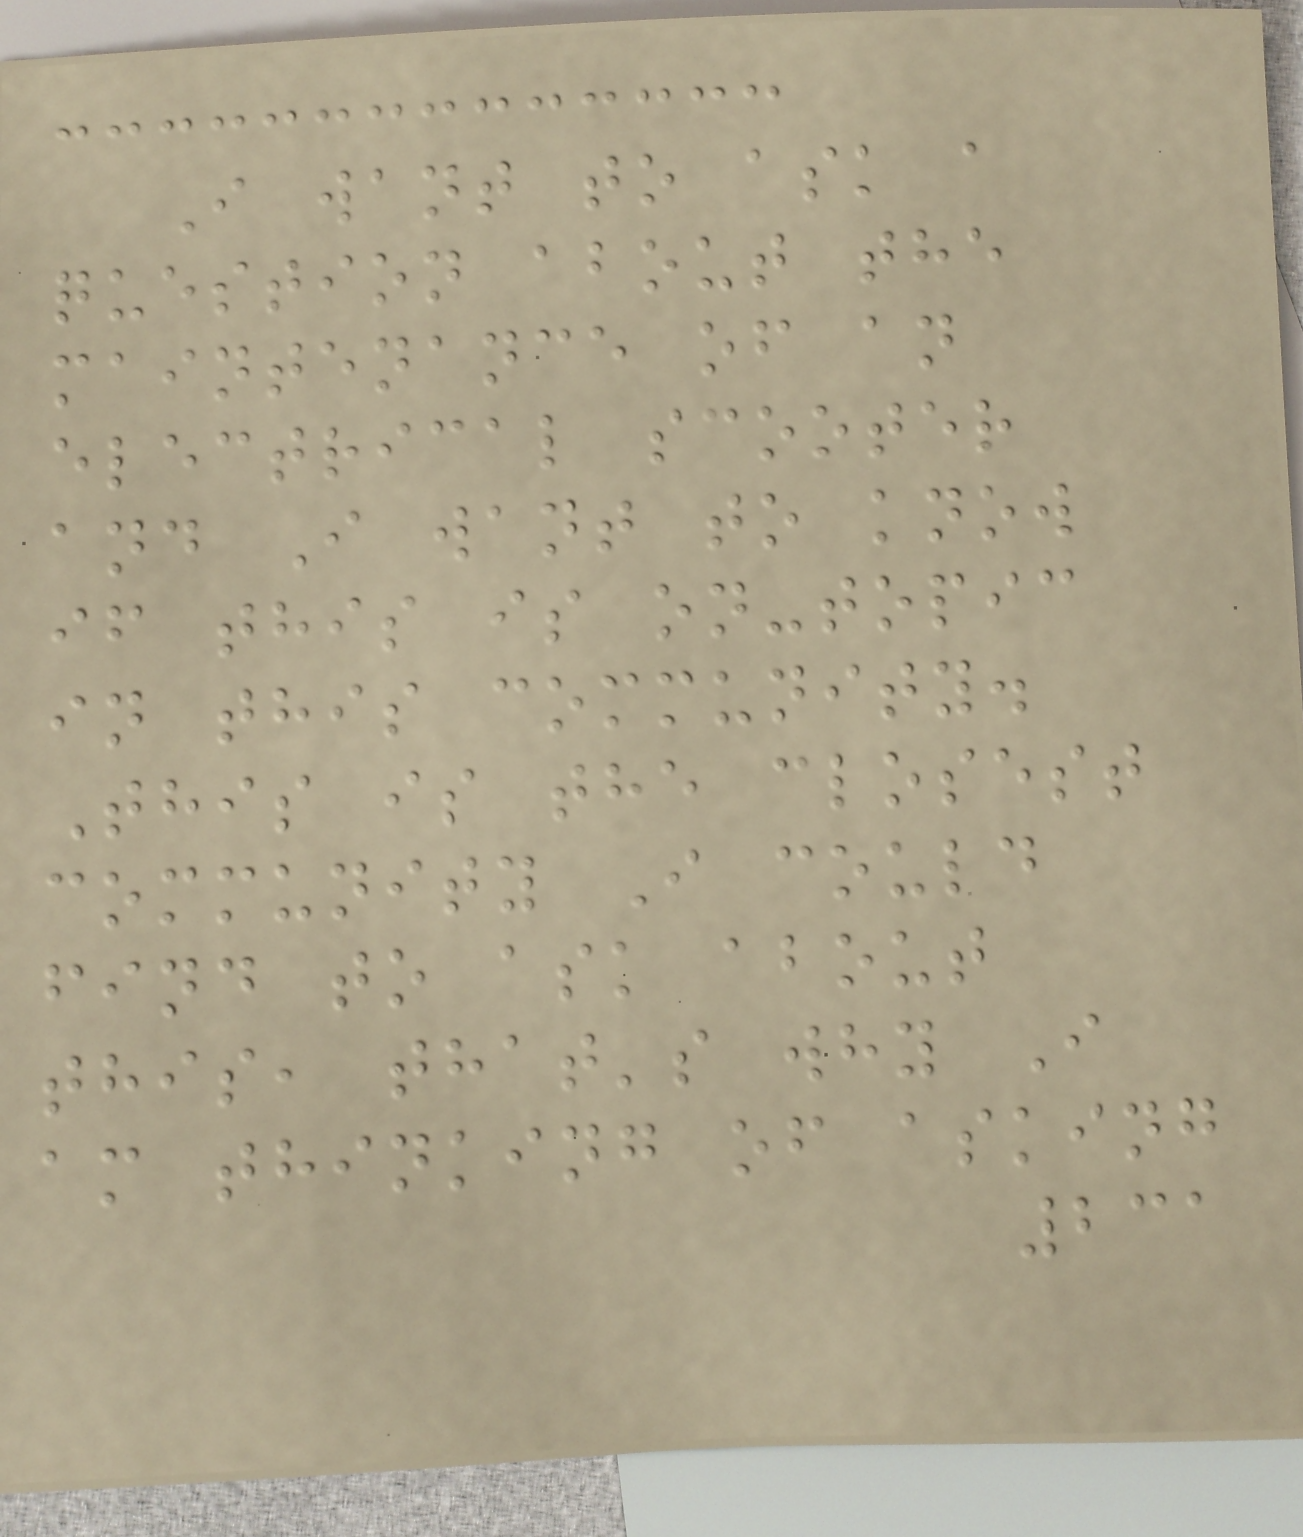I want to ask a
question about the
maintenance of an
electrical scooter
and I want to know
if this is on-topic
in this community.
This is the closest
community I could
find to ask about
this, that's why I
am thinking of asking
231
